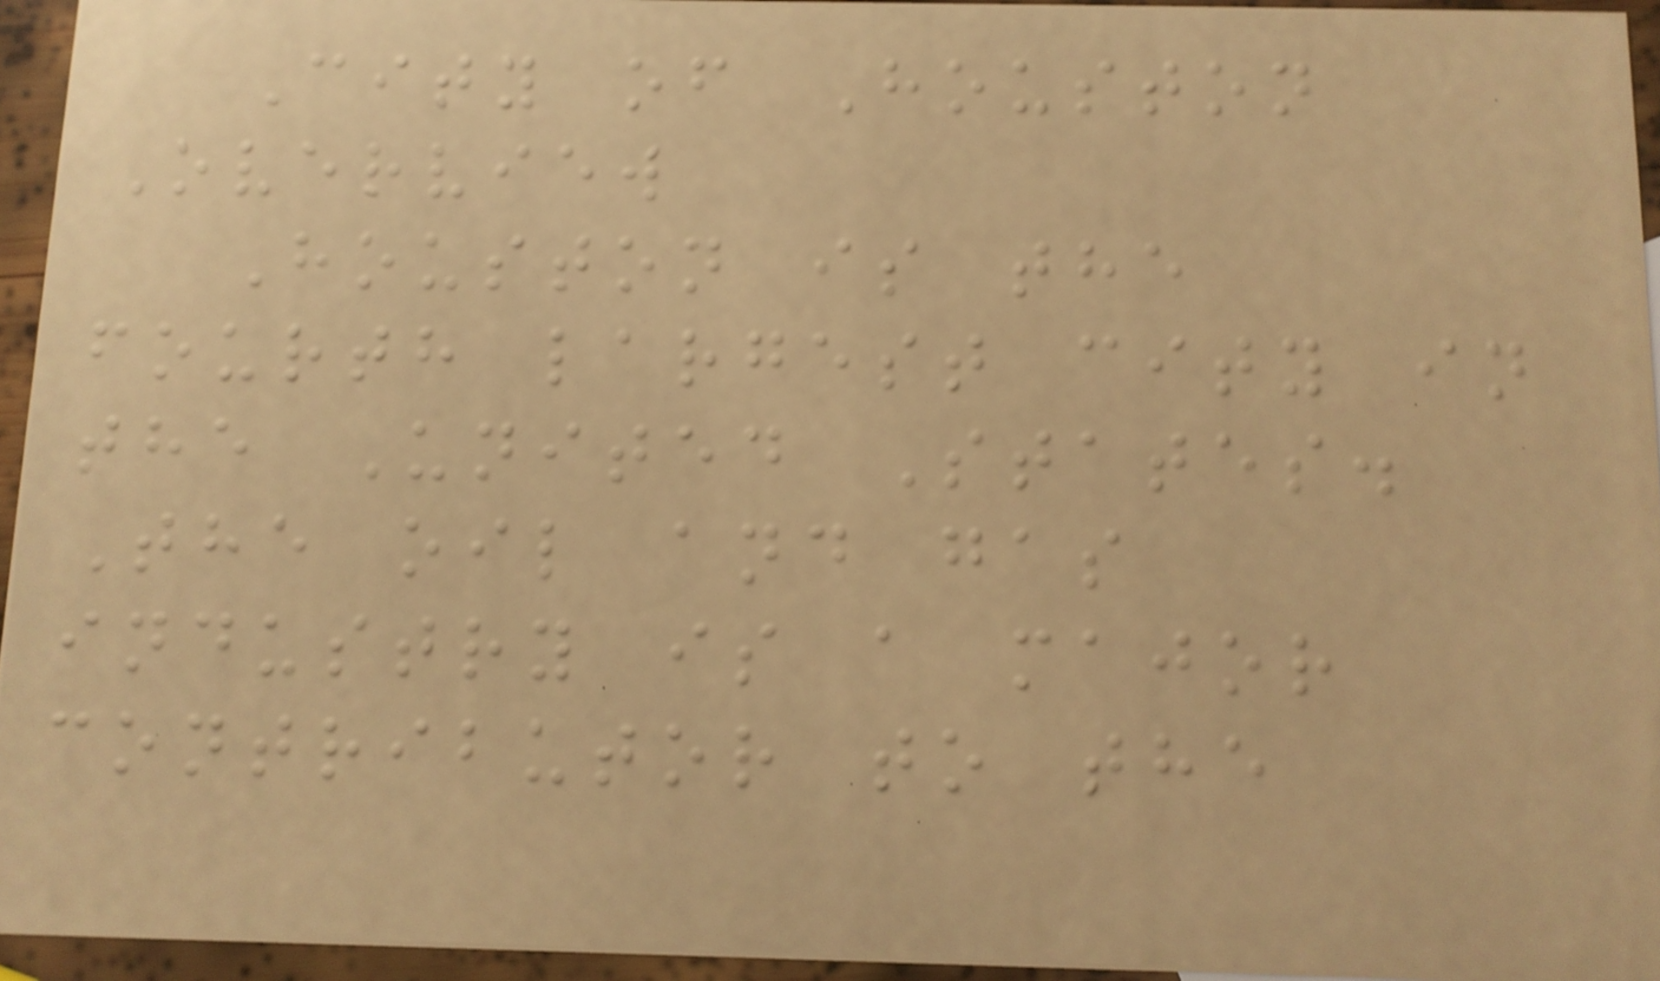City of Houston
Overview
Houston is the
fourth largest city in
the United States.
The oil and gas
industry is a major
contributor to the
